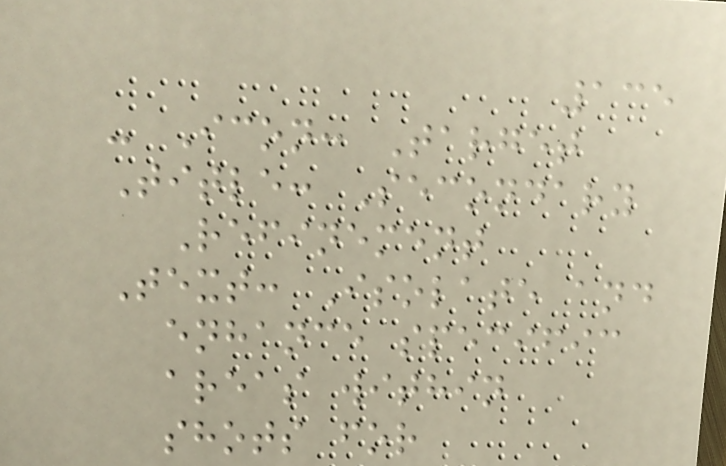135
- Icon: Target
Title: Secondary
Refinement
Text: Isolate and
enhance specific
areas within
shots for
